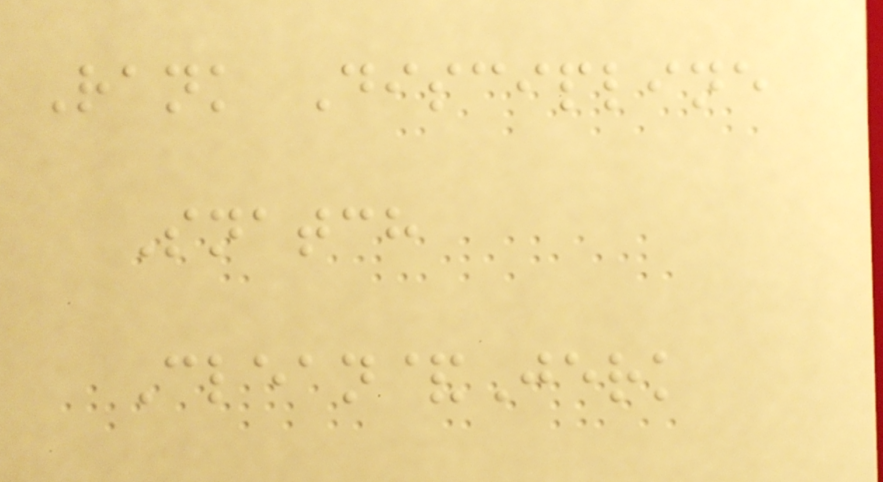Rank Discipline
Snatch
Clean&Jerk
